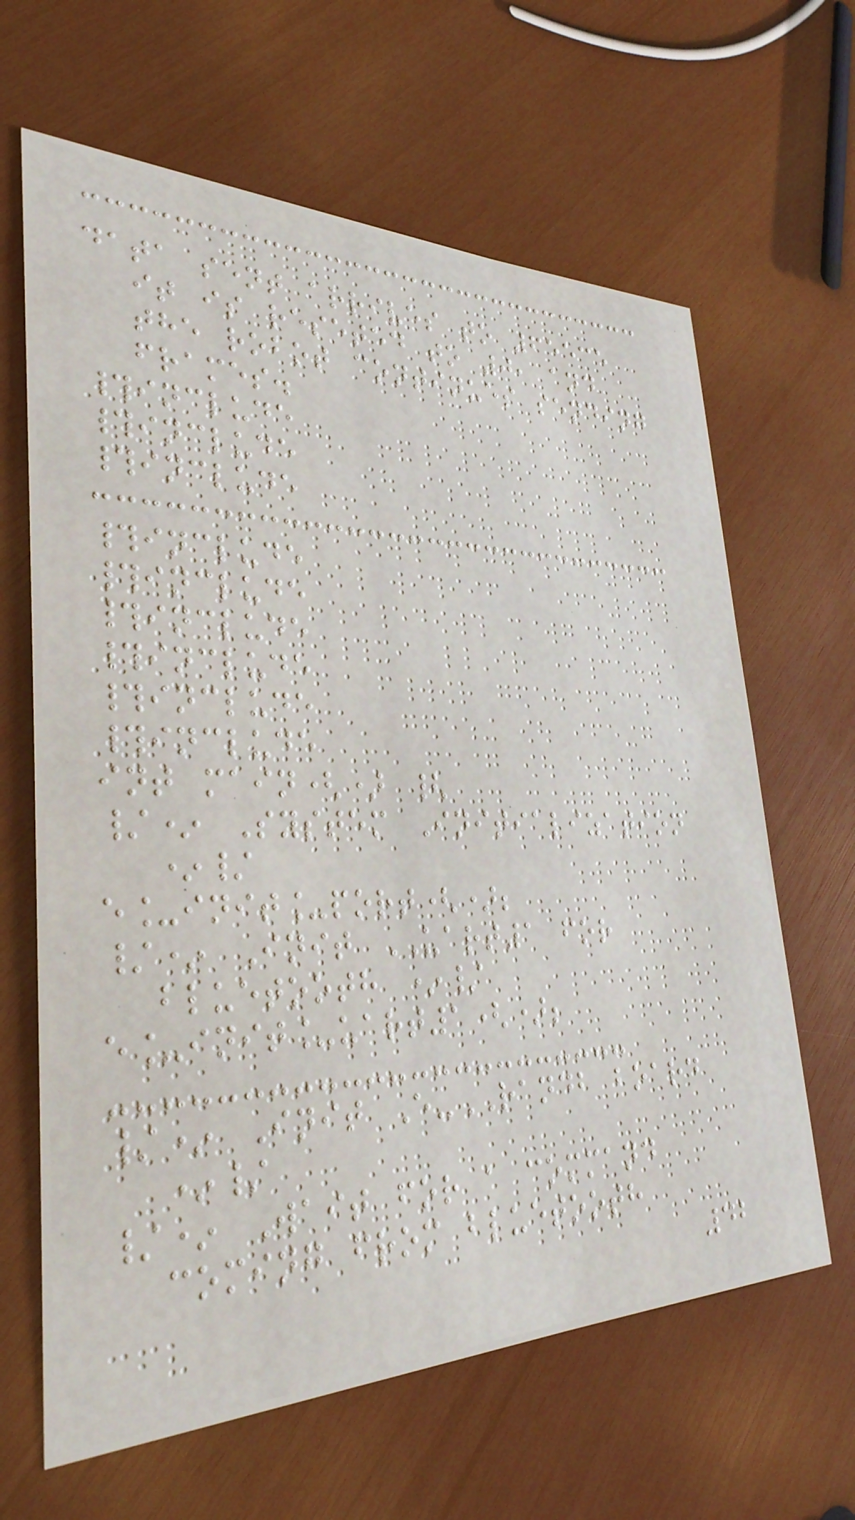data sent arrives to 65535
it is reseted to 0, and
the robot continues sending
frames.
#include
#include
#include
#include
#include
#include
#include
#include
#include
int main() {
/* System Initialization
*/
e_init_port();
/* Init UART1 for
bluetooth */
e_init_uart1();
/* Init E-RANDB board
*/
/* Wait for a command
coming from bluetooth
42
